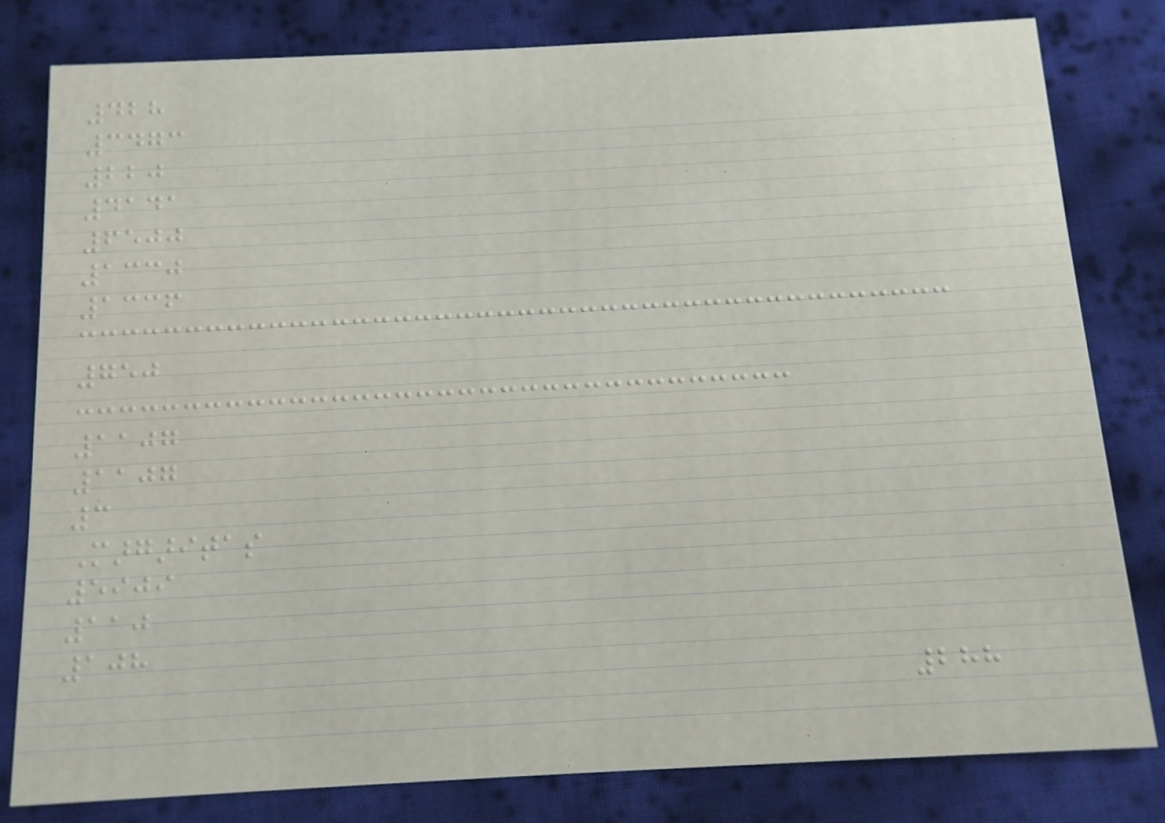428
3473
220
4141
6500
1330
1336
750
1107
1107
3
Margaritas
5909
110
108
288
